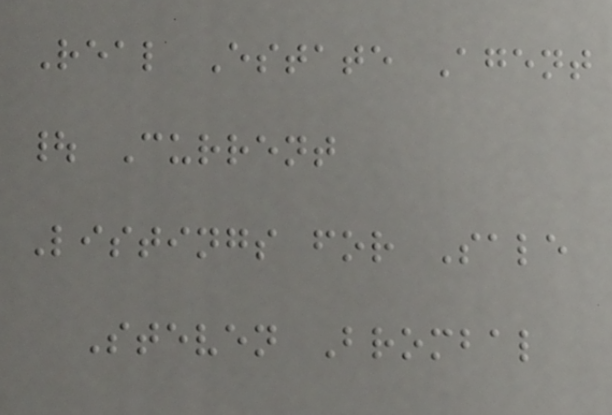Real Estate Agent
| Current
Listings for Sale
Steven Brombal
